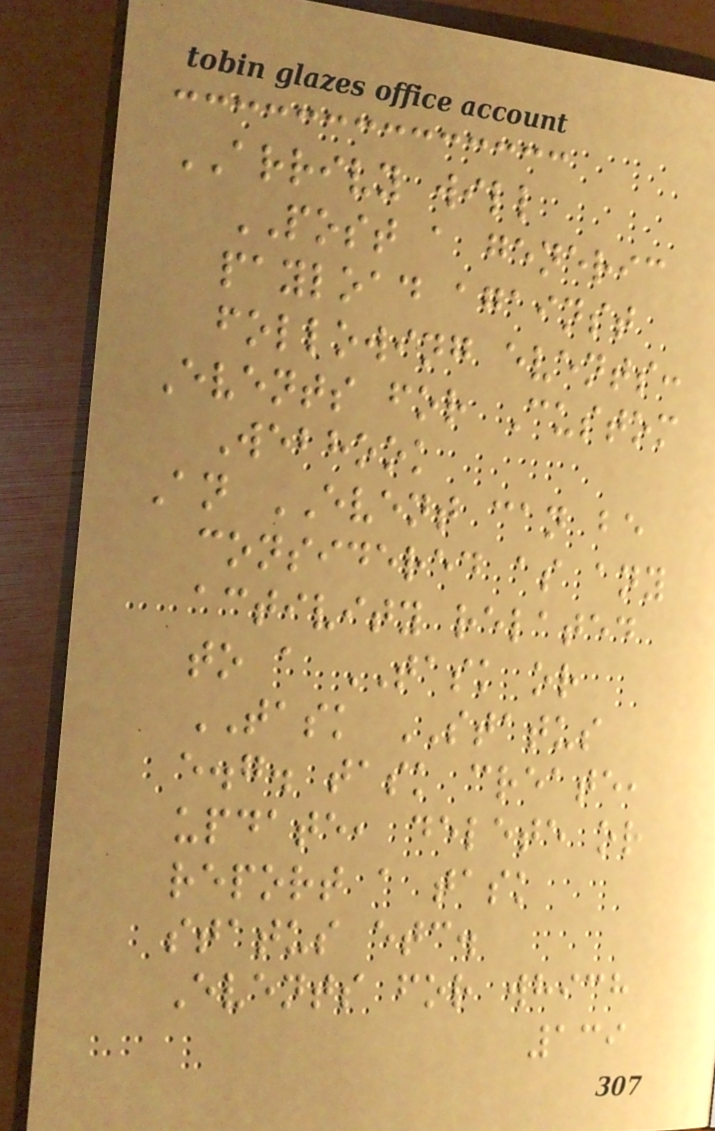ARRIVY will
POST a generic
payload against
following events:
Events for Custom
Webhook
An EVENT can be
considered as any
activity related
to a TASK or
TASK STATUS
e.g. task create,
update, delete or
report a task
status etc.
Events for which
139
